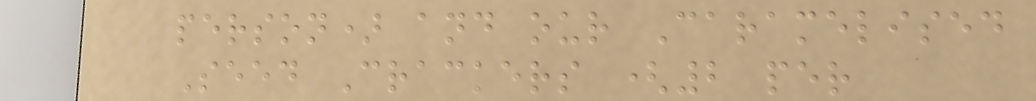person) and our Caramelised
Seed Crackers (2 per
